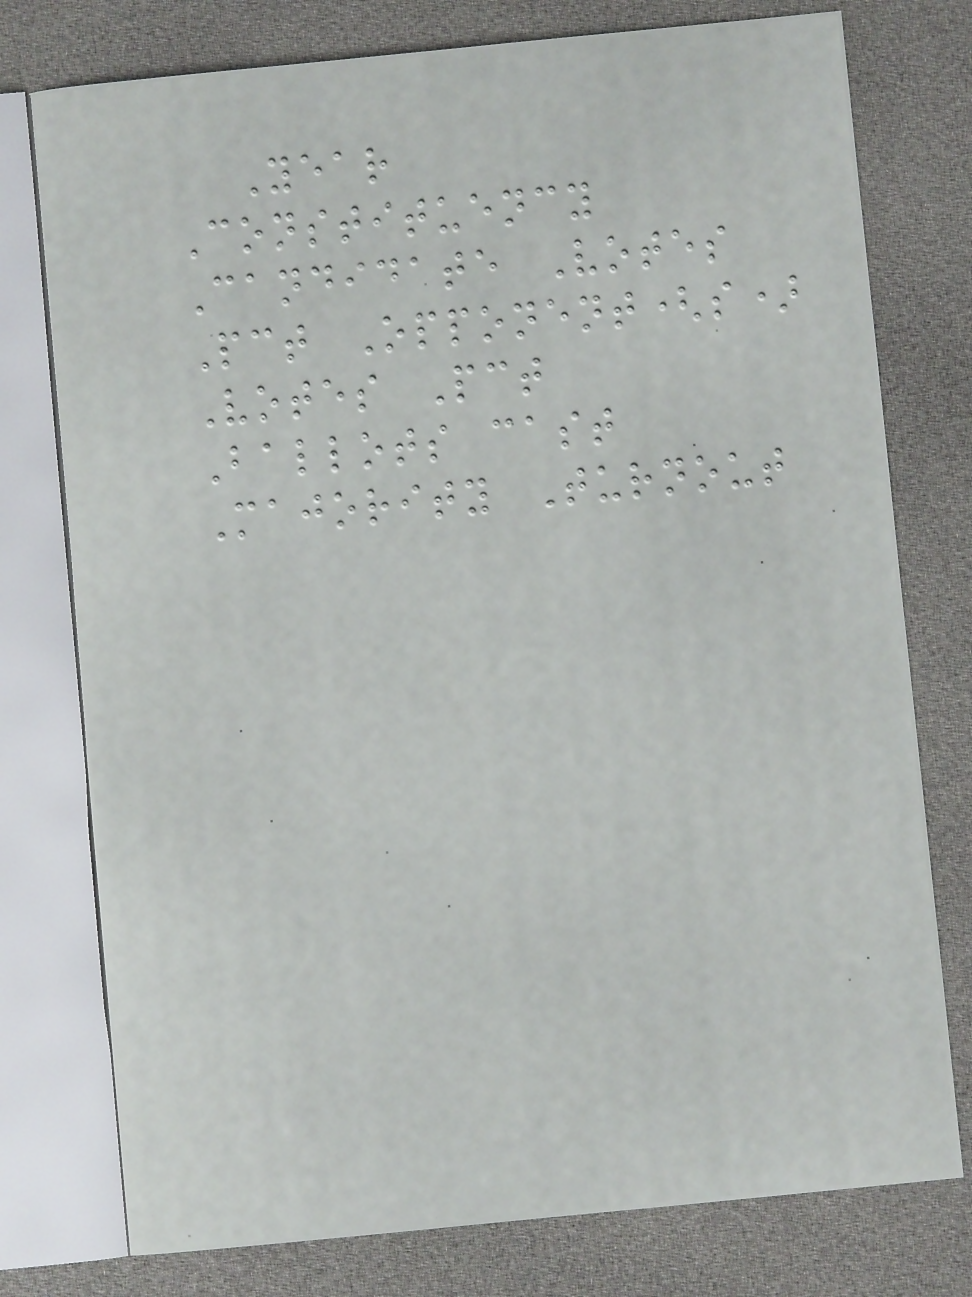Year
Constituency
Candidate Votes
Pct Opponent(s)
Votes Pct
Ballots cast
Majority Turnout
